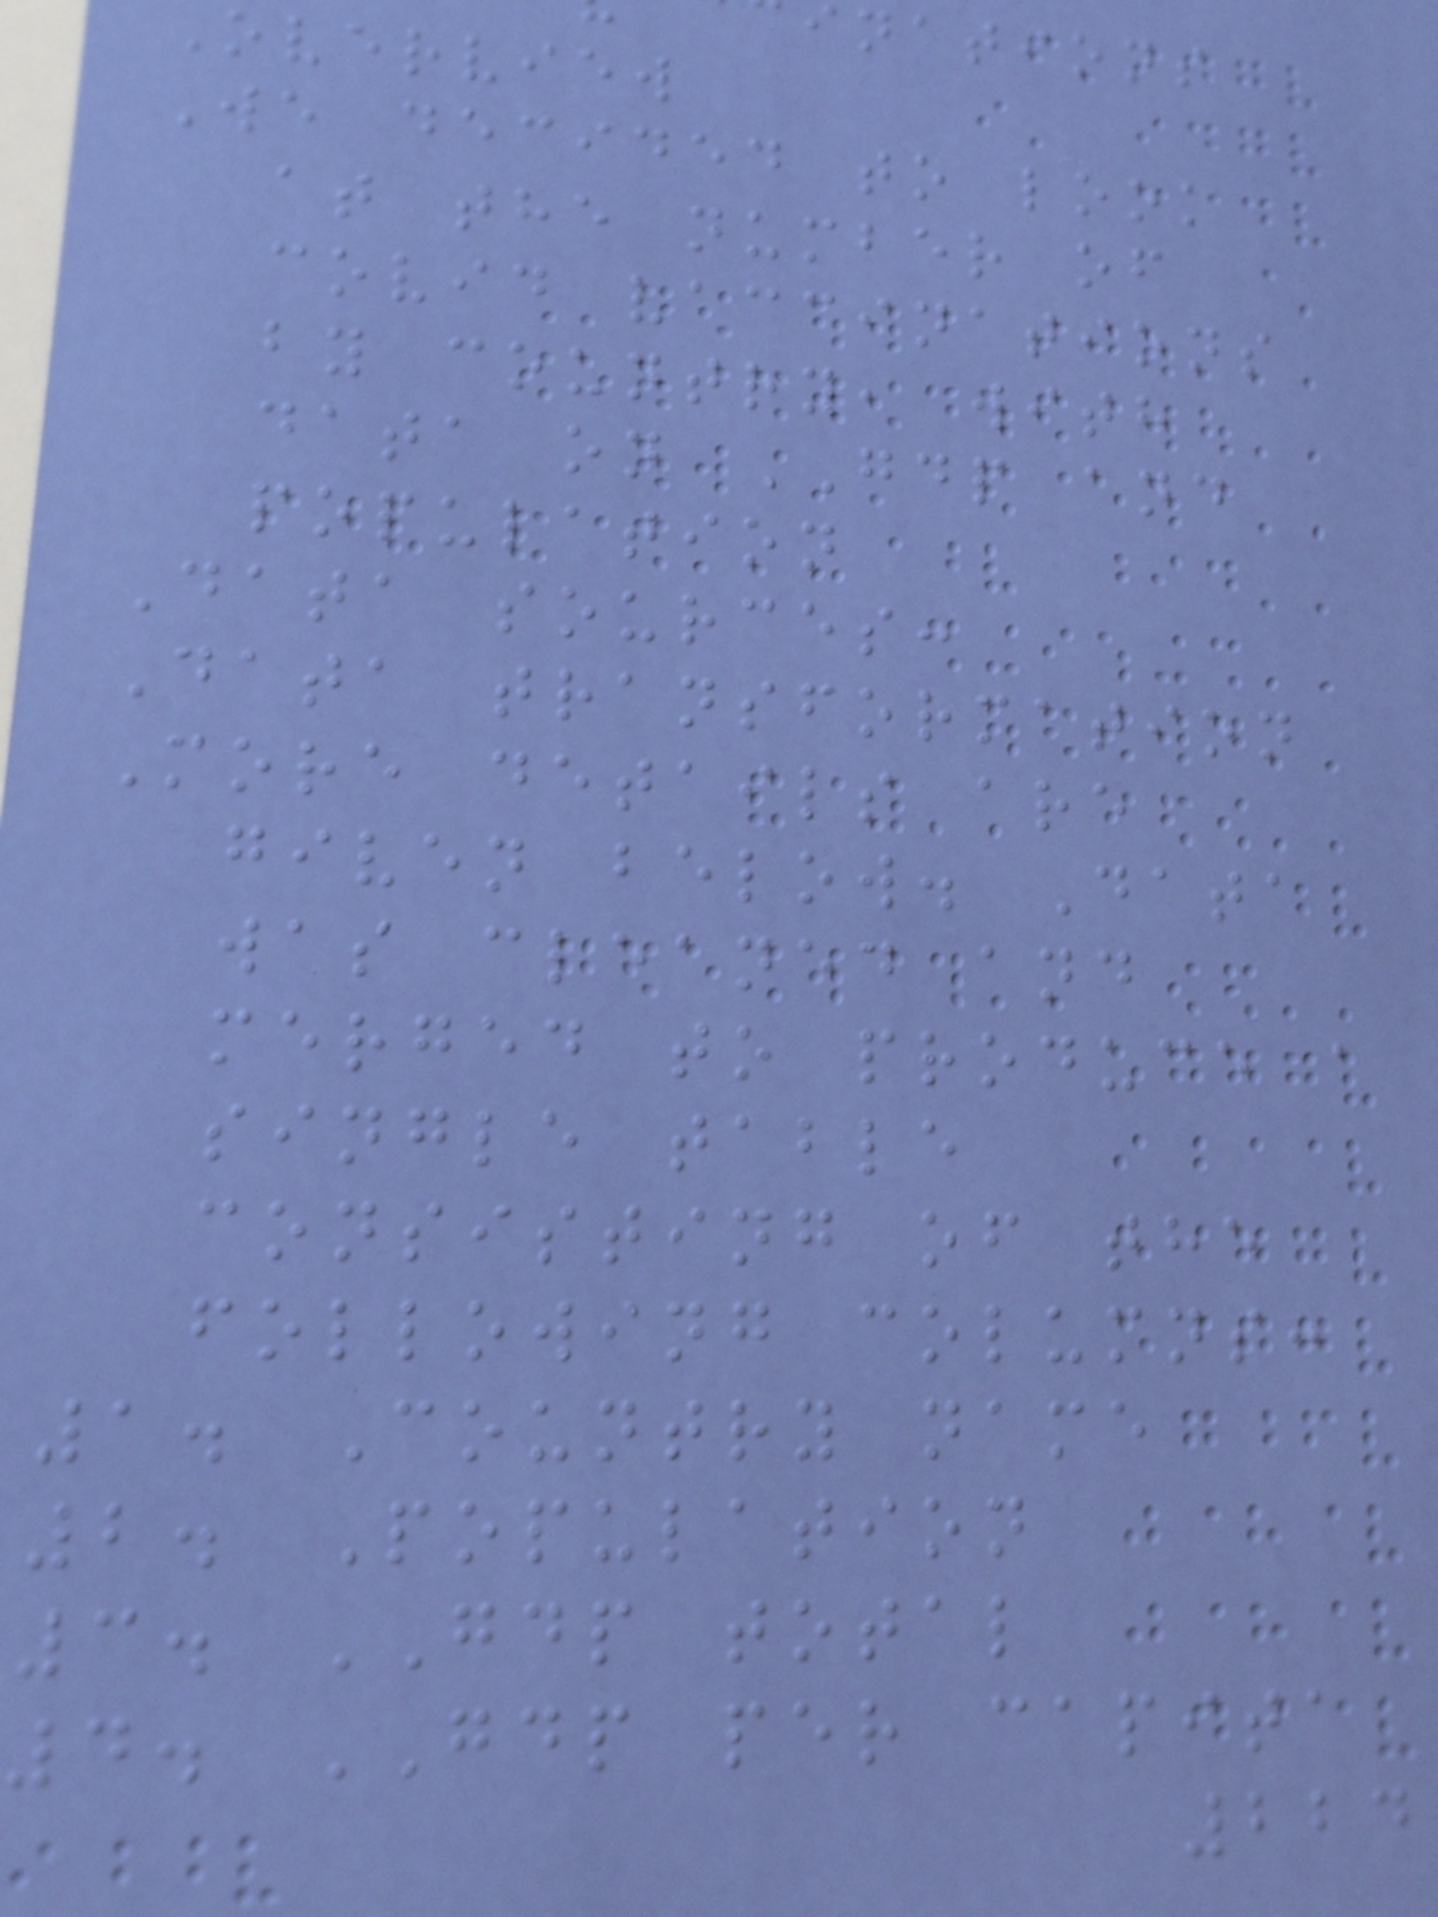inations
overview
We decided to look
at the number of
covid vaccinations
by country, with
data on GDP and
population
Data sources:
Data transformation
More details are
given below. Data
was cleaned and
merged to produce a
single table
consisting of the
following columns:
1. Country name
2. Population
3. GDP total
4. GDP per capita
224
